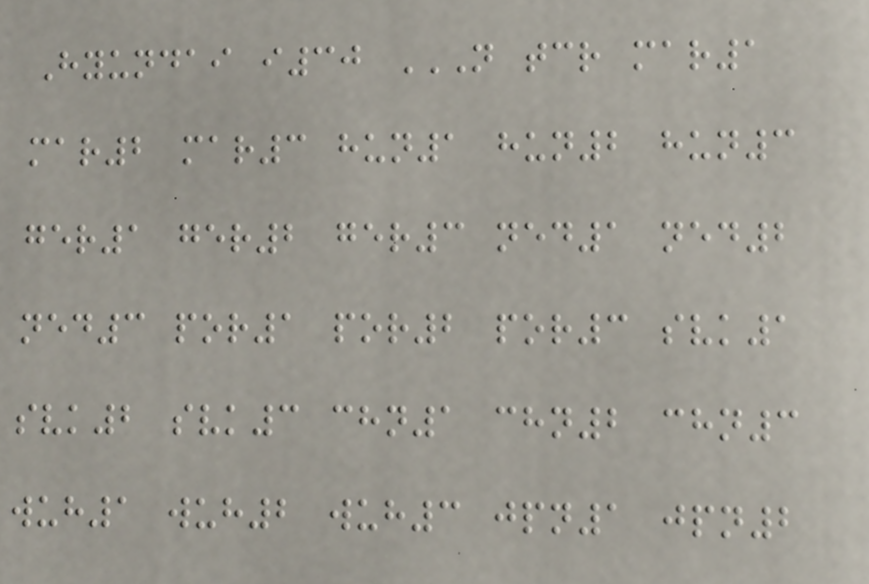Hyundai i30 N TCR MAR1
MAR2 MAR3 HUN1 HUN2 HUN3
GER1 GER2 GER3 NED1 NED2
NED3 POR1 POR2 POR3 SVK1
SVK2 SVK3 CHN1 CHN2 CHN3
WUH1 WUH2 WUH3 JPN1 JPN2
